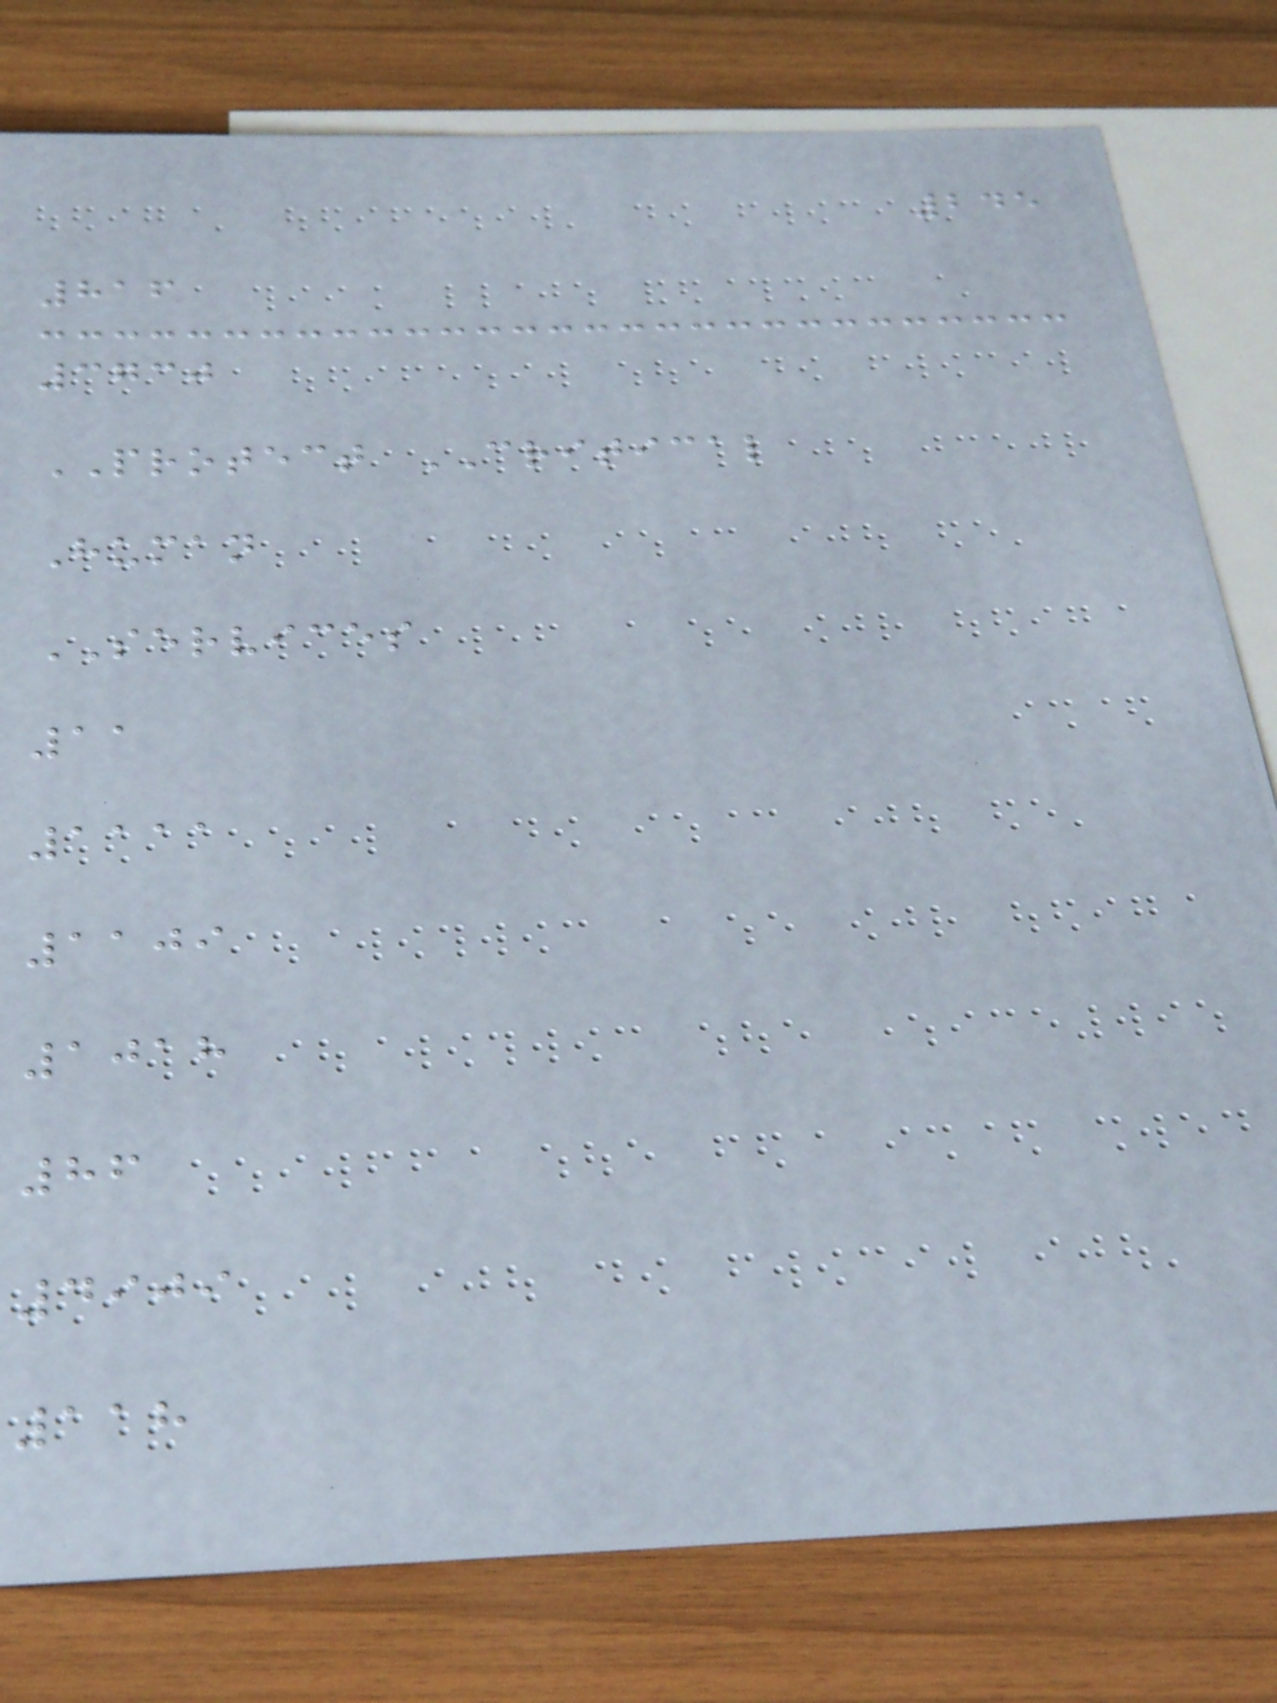245
816
3730
PROTECT CRITICAL
Human
SERVICES
11
1111
1109
1018
86
4909
118
